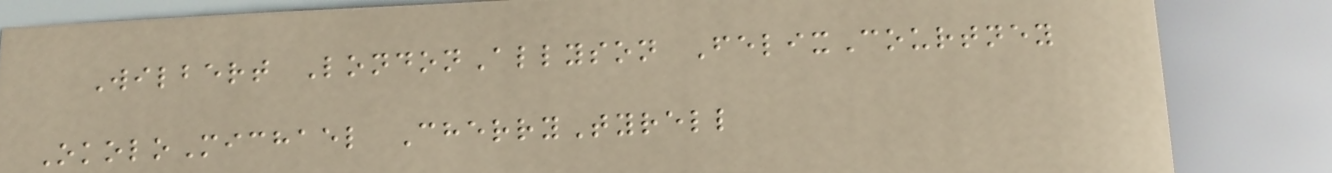Wilbert LondonAllyson FelixCourtney
OkoloMichael CherryTyrell
